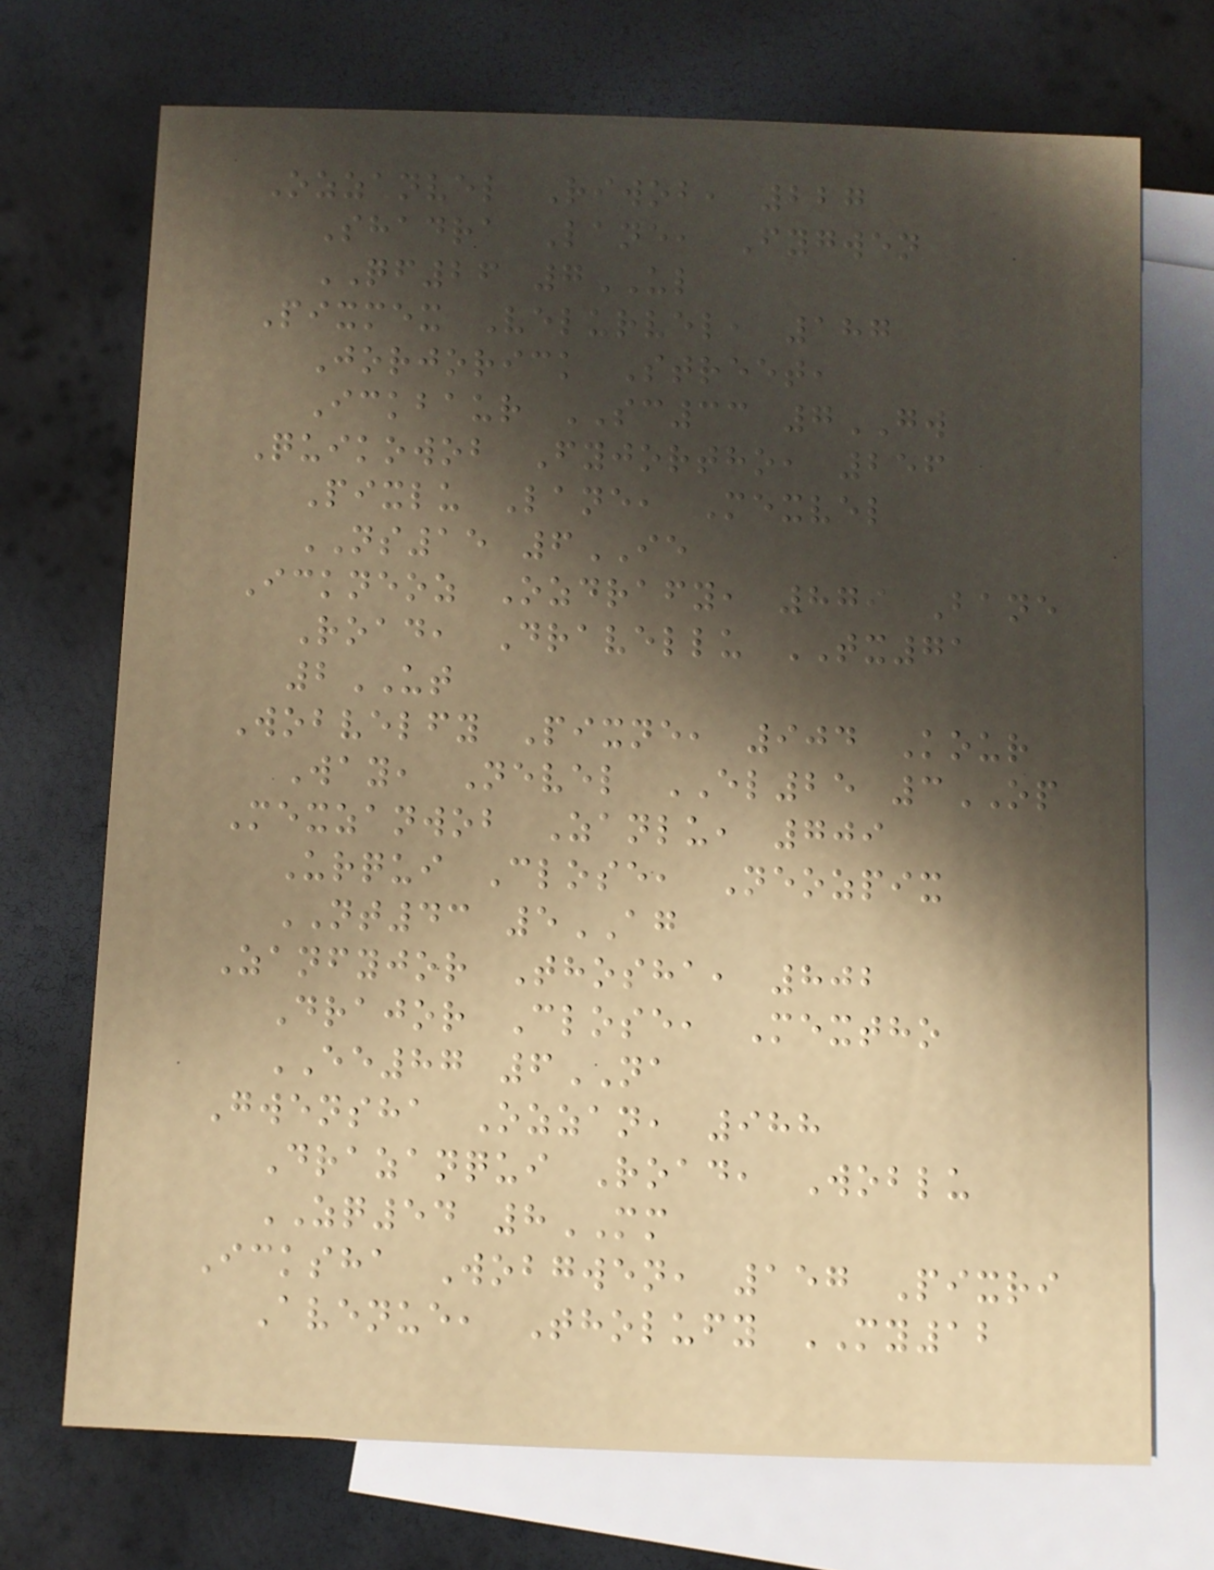Ozzanvel Riwob, 227
Shadra Lane, Fygwen
QF26 7UL
Pixmex Velurvel, 187
Jorjorick Street,
Ickbaur SC33 7GW
Quikowob Fyjortho, 256
Pixlu Lane, Mexvel
NS15 6IE
Ickneoz Ozdrafy, 879 Bane
Road, Dravellu TX71
2UT
Wobvelfy Pixne, 904 Kour
Way, Nevel EL25 3OP
Mexzanwob Zanlu, 709
Urqui Close, Neozpix
NT43 5AG
Zanfyjor Thosha, 802
Drajor Close, Mextho
EE87 6NA
Gwensha Ozzan, 988
Drazanqui Road, Woblu
ZQ54 8MM
Icksha Wobgwen, 157 Pixri
Avenue, Tholufy MY12
